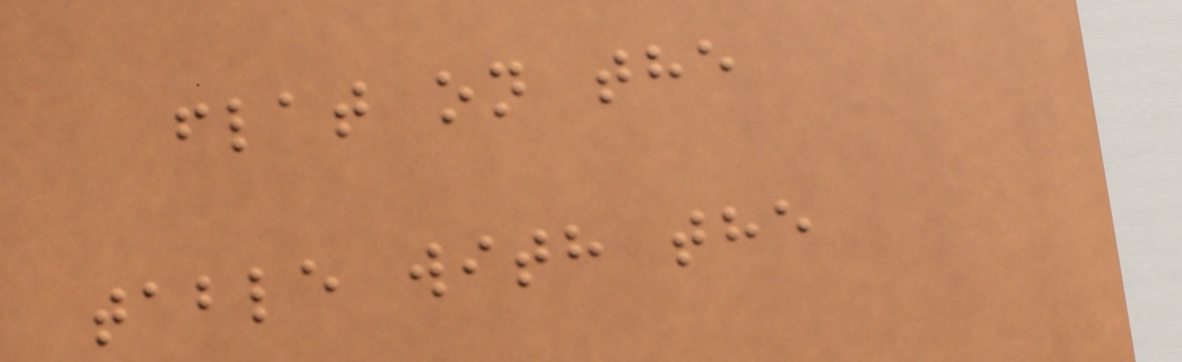flat on the
table with the
